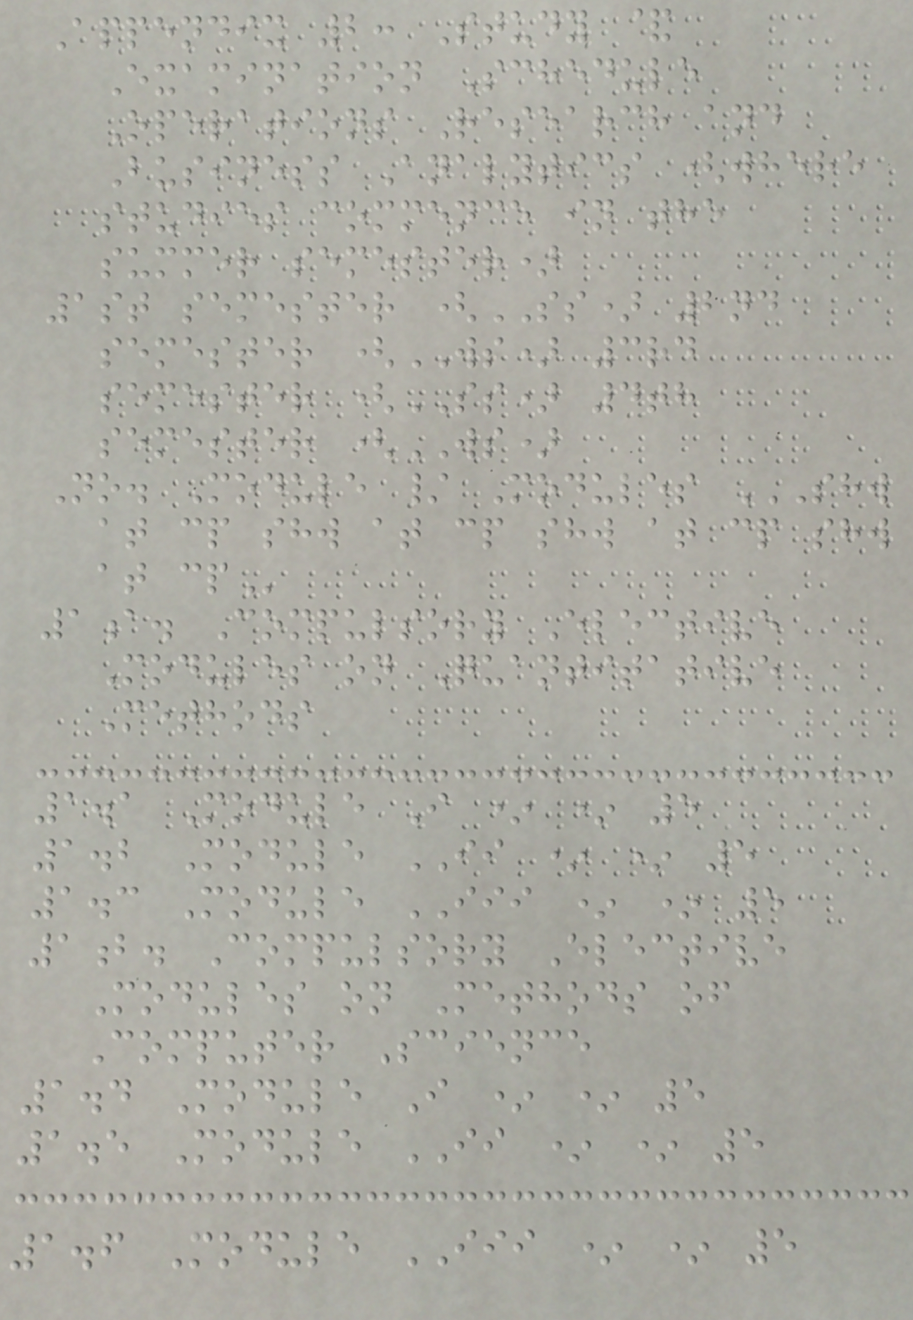Appendix 2: Study &
Examination Schedule
Operations Research and
Business Analytics (where
studies commence in the
summer semester)
1st semester (SS) 2nd
semester (WS) 3rd
semester (SS) 4th
semester (WS)
No. Module / Modules SHW
AT CP SHW AT CP SHW AT CP SHW
AT CP
1a. Compulsory Elective
Modules on Quantitative
Methods
1.1 Module I * * 5
1.2 Module II * * 5
1.3 Module III * * 5
1b. Compulsory Elective
Modules on Methods of
Computer Science
1.4 Module I * * 5
1.5 Module II * * 5
1.6 Module III * * 5
